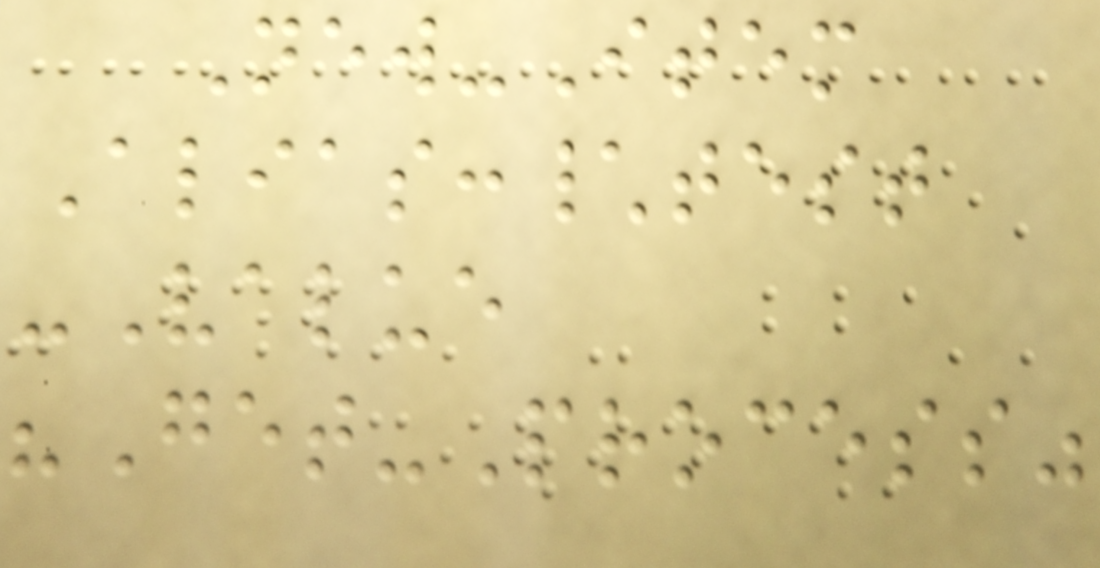New-Item
Alias:\test
-Value
"Get-Process"
